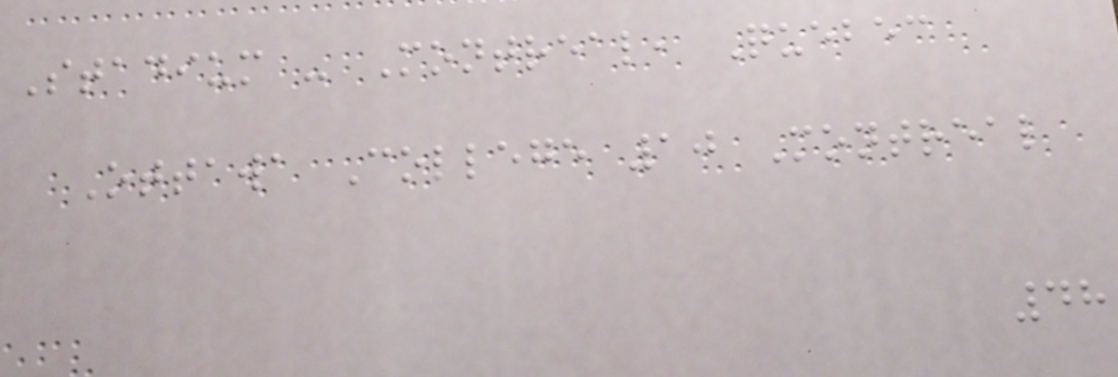Stadium - Montreal, Quebec
Ottawa College 10 Montreal
48
